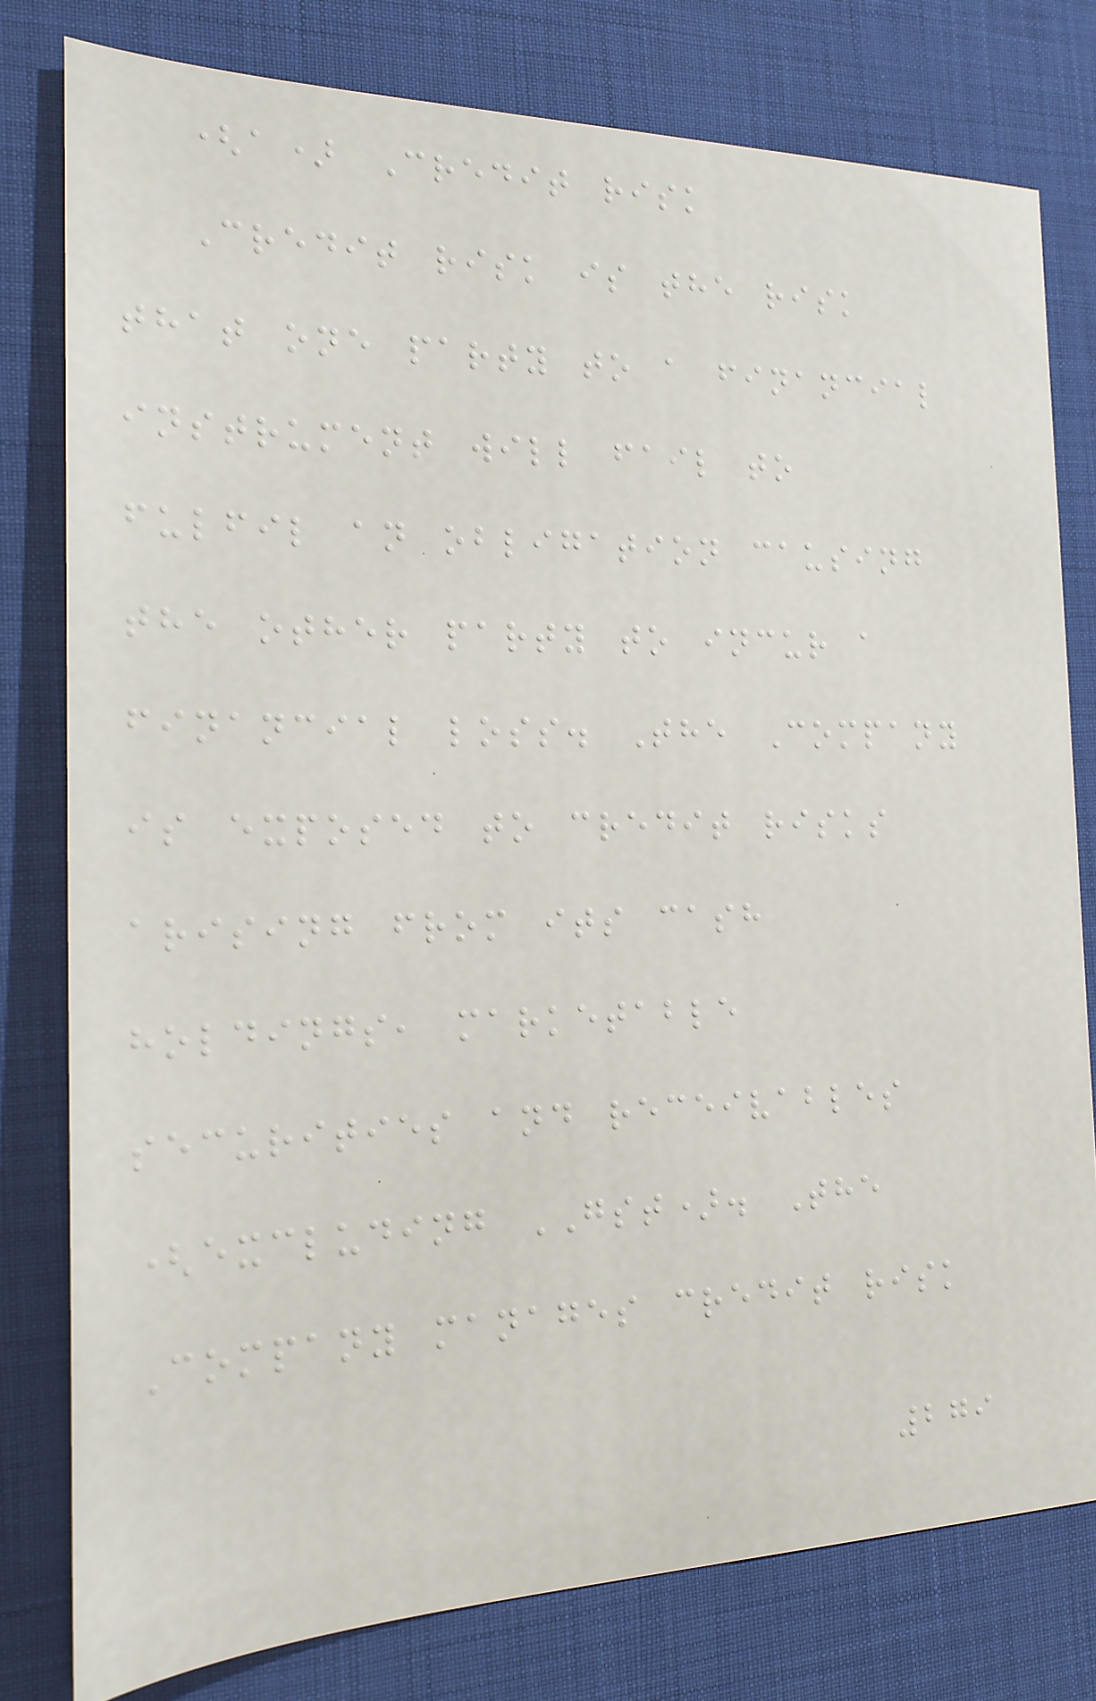(a) Credit risk
Credit risk is the risk
that one party to a financial
instrument will fail to
fulfil an obligation causing
the other party to incur a
financial loss. The Company
is exposed to credit risks
arising from its cash
holdings, marketable
securities and receivables
(excluding GST). The
Company manages credit risk
279
